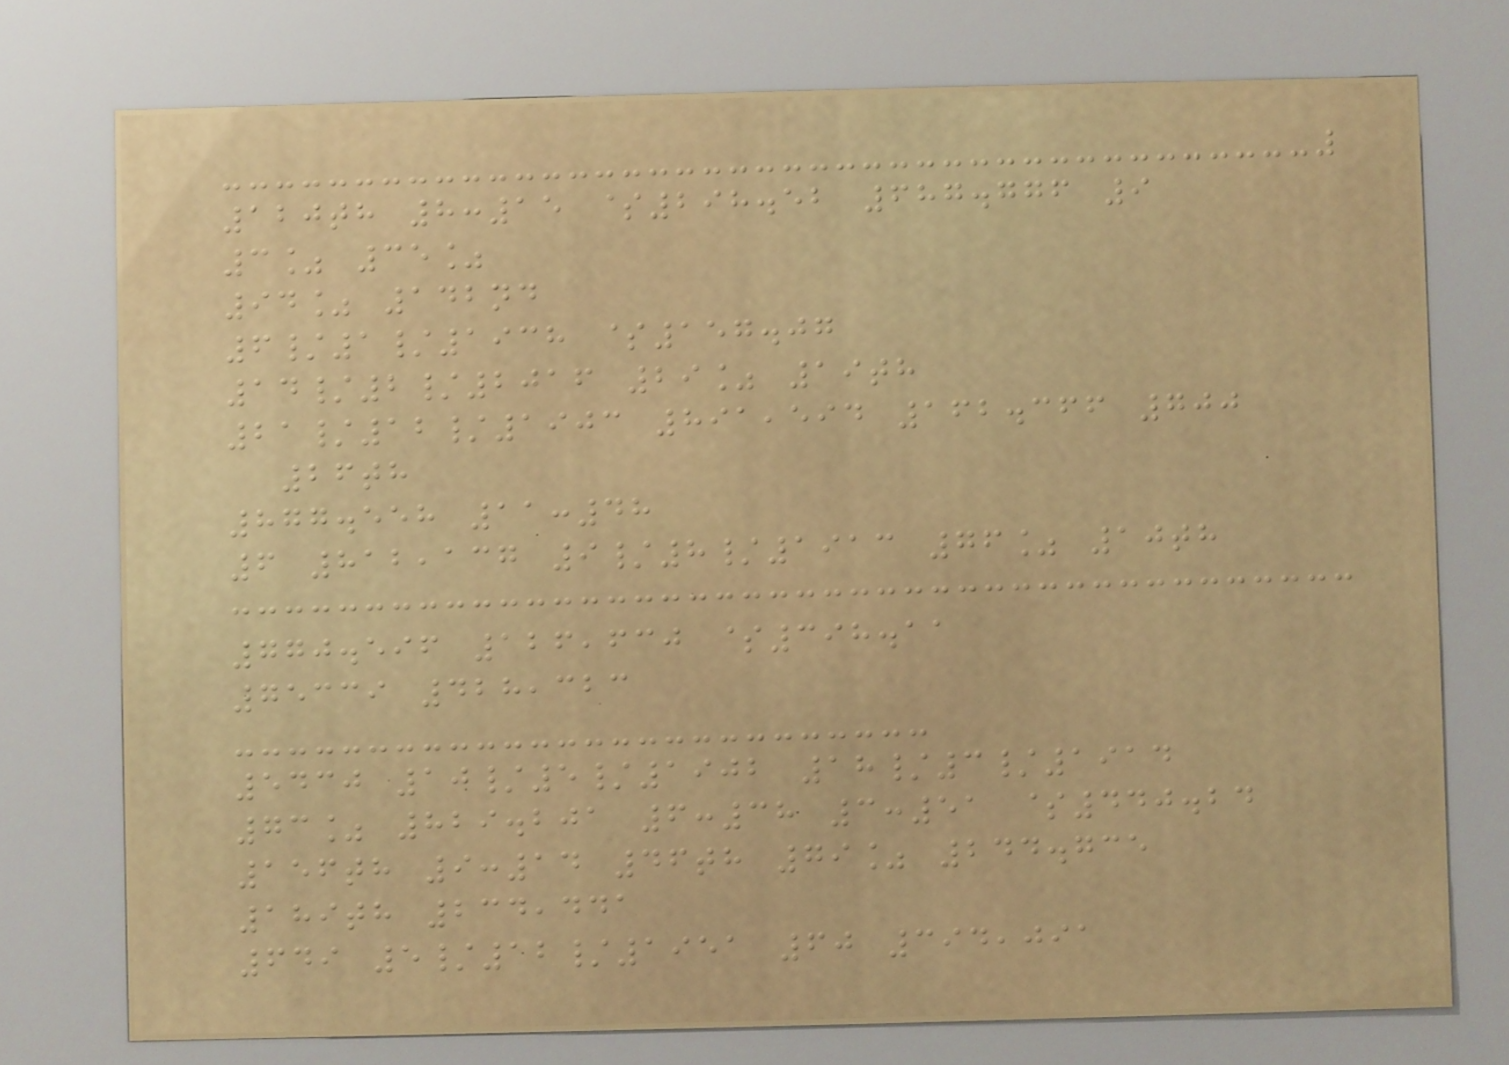120th 8:15 $298.52 687.776 9
3% 35%
94% 142nd
6/1/1938 $157.07
14/2/2016 29% 19th
21/12/1903 891,594 162.366 700
26th
877.558 11:48
6 812,137 9/8/1913 76% 10th
770.596 126,630 $398.11
75339 428,323
5430 10/5/1902 18/3/1914
73% 829.201 6:38 3:51 $440.24
156th 9:14 46th 79% 244.735
189th 234,441
649 5/12/1951 60 394,091
